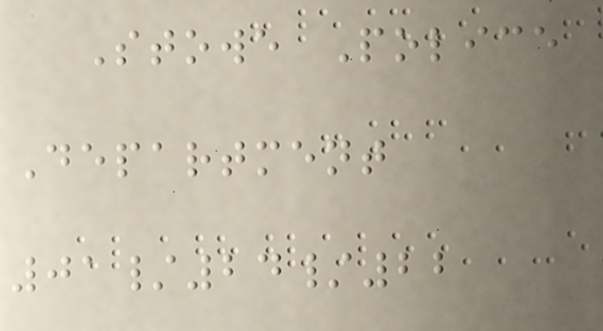Stowe Police
Department
01/24/22
